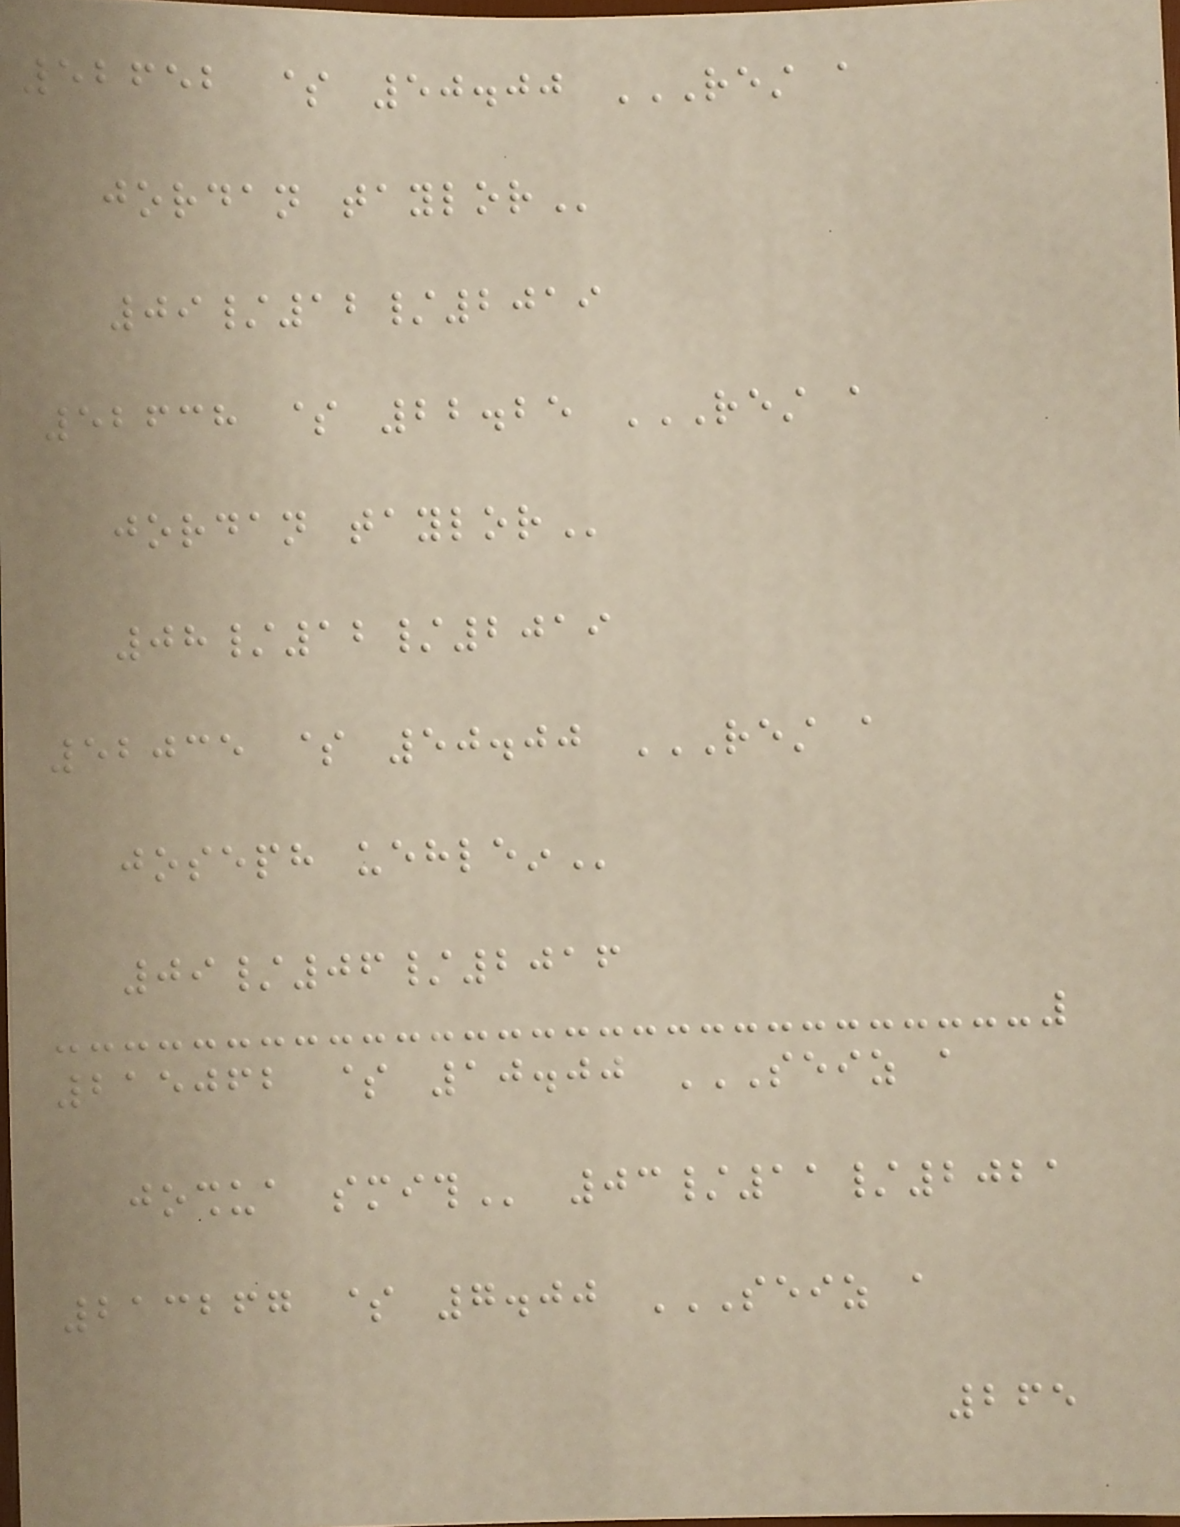52652 $ 50.00 REST A
JORDAN TAYLOR
09/12/2019
52638 $ 22.25 REST A
JORDAN TAYLOR
08/12/2019
52035 $ 50.00 REST A
JOSEPH UEHLEIN
09/06/2016
215062 $ 10.00 SEIZ A
JOSHUA SMITH 03/11/2021
213267 $ 7.00 SEIZ A
265
